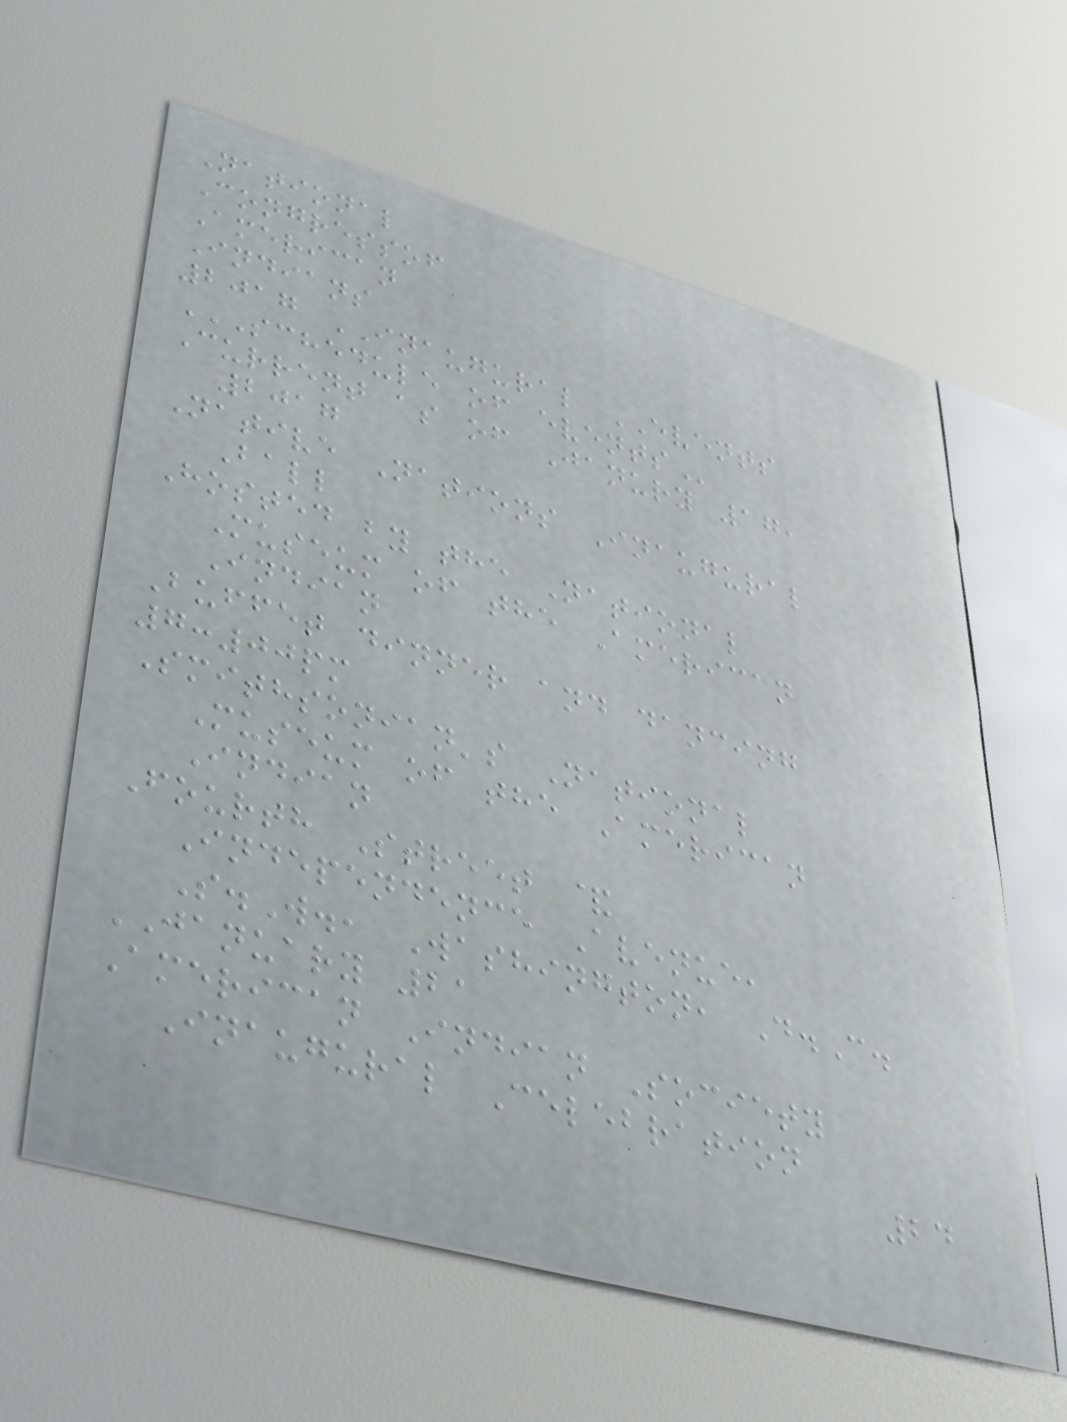National
Congressof
American
Indians
2017 INAUGURAL EVENTS
SCHEDULE OF EVENTS
Current as of Janury 17,
2017
Native Nations Inaugural
Ball
Hosted by the National
Museum of the American
Indian
Buffet dinner and dancing
7:00pm
Smithsonian's National
Museum of the American
Indian
Fourth Street &
Independence Avenue,
S.W., Washington, D.C.
JANUARY 21
American Indian Society
Inaugural Celebration
24
